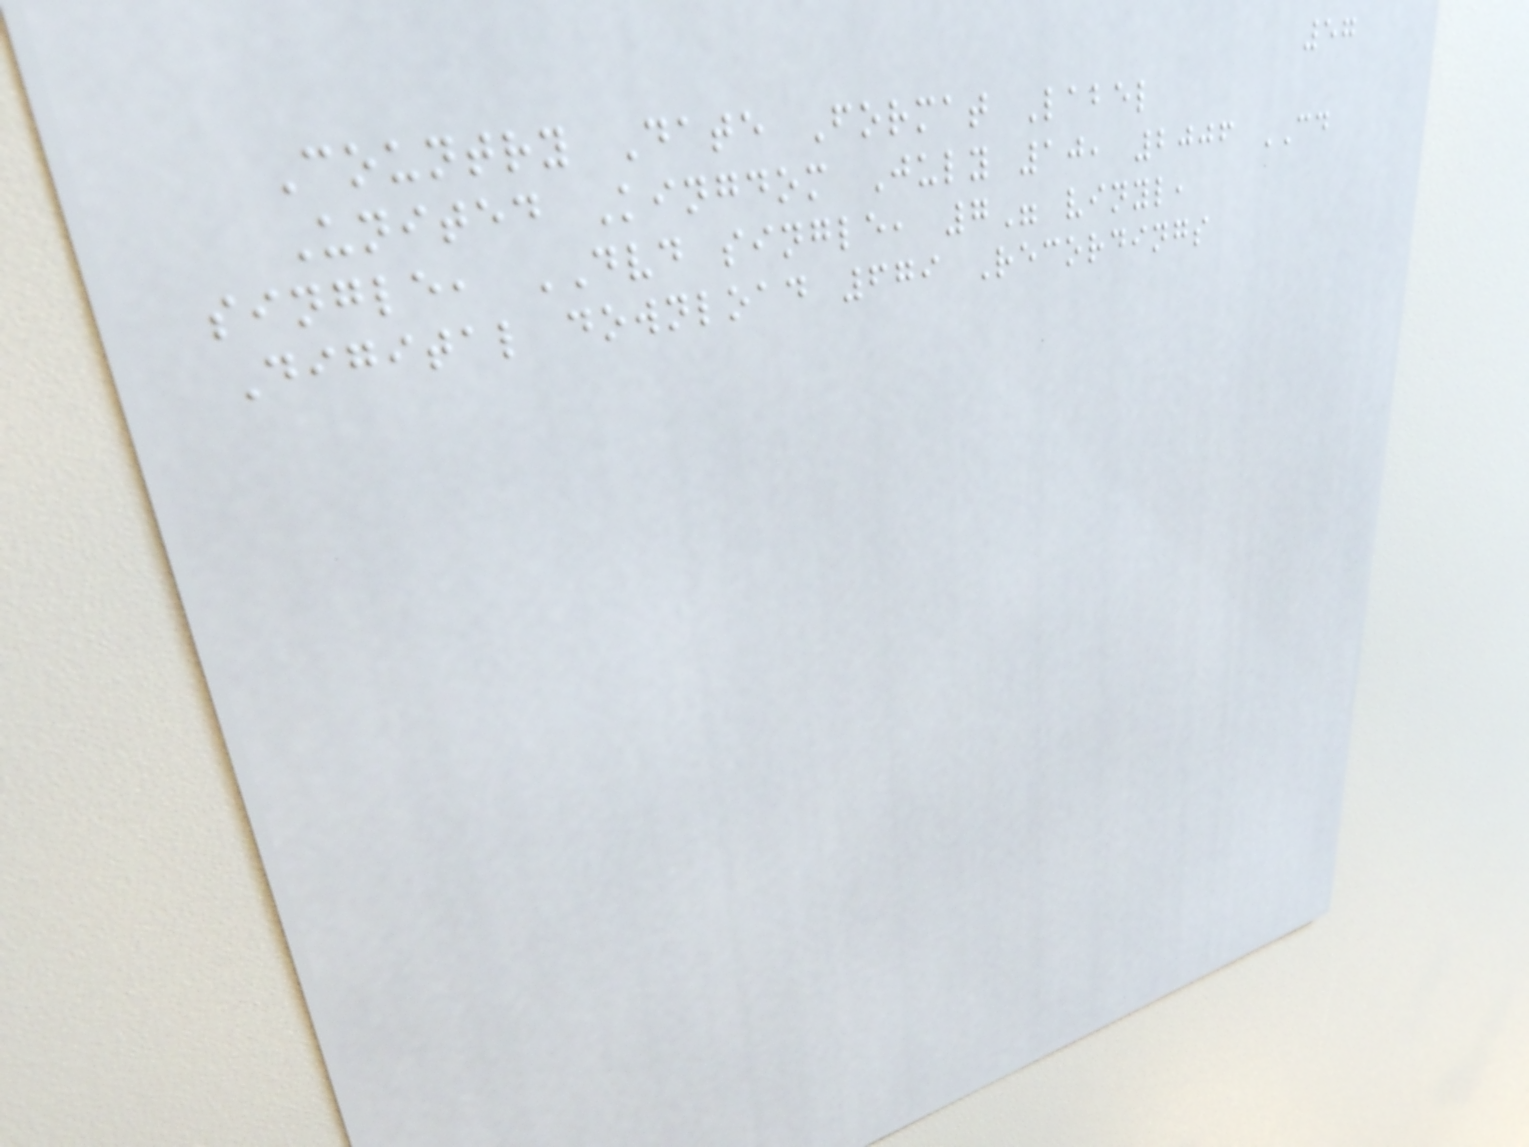57
Country Date Format Label
United Kingdom July 10, 2006 CD
single, DVD single, 7" vinyl,
Digital download 679 Recordings
